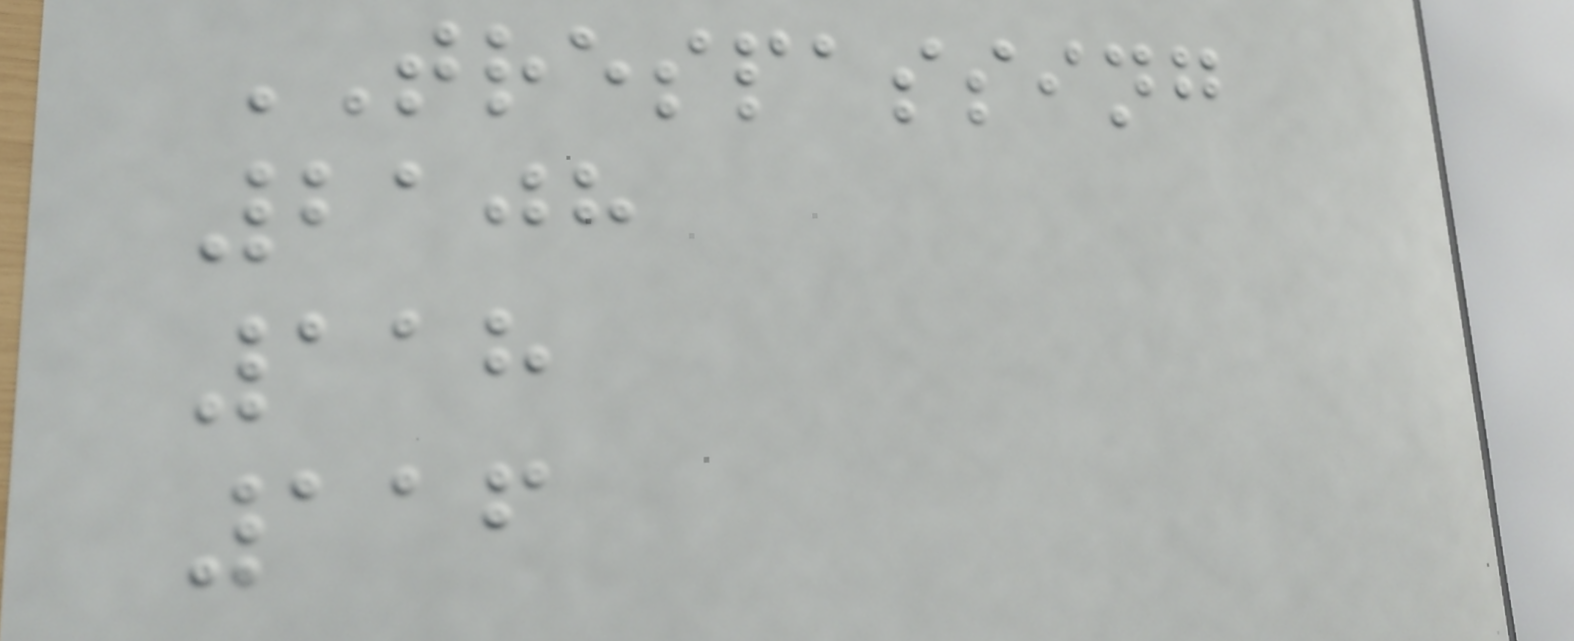TRESPASSING
2108
118
116
